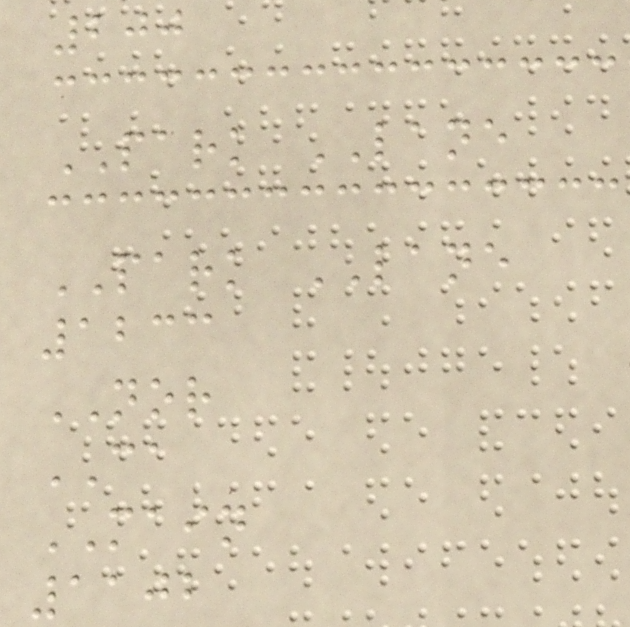200
PARK LANE
PARK LANE
1233
NOR
CA
MAIN
1102
